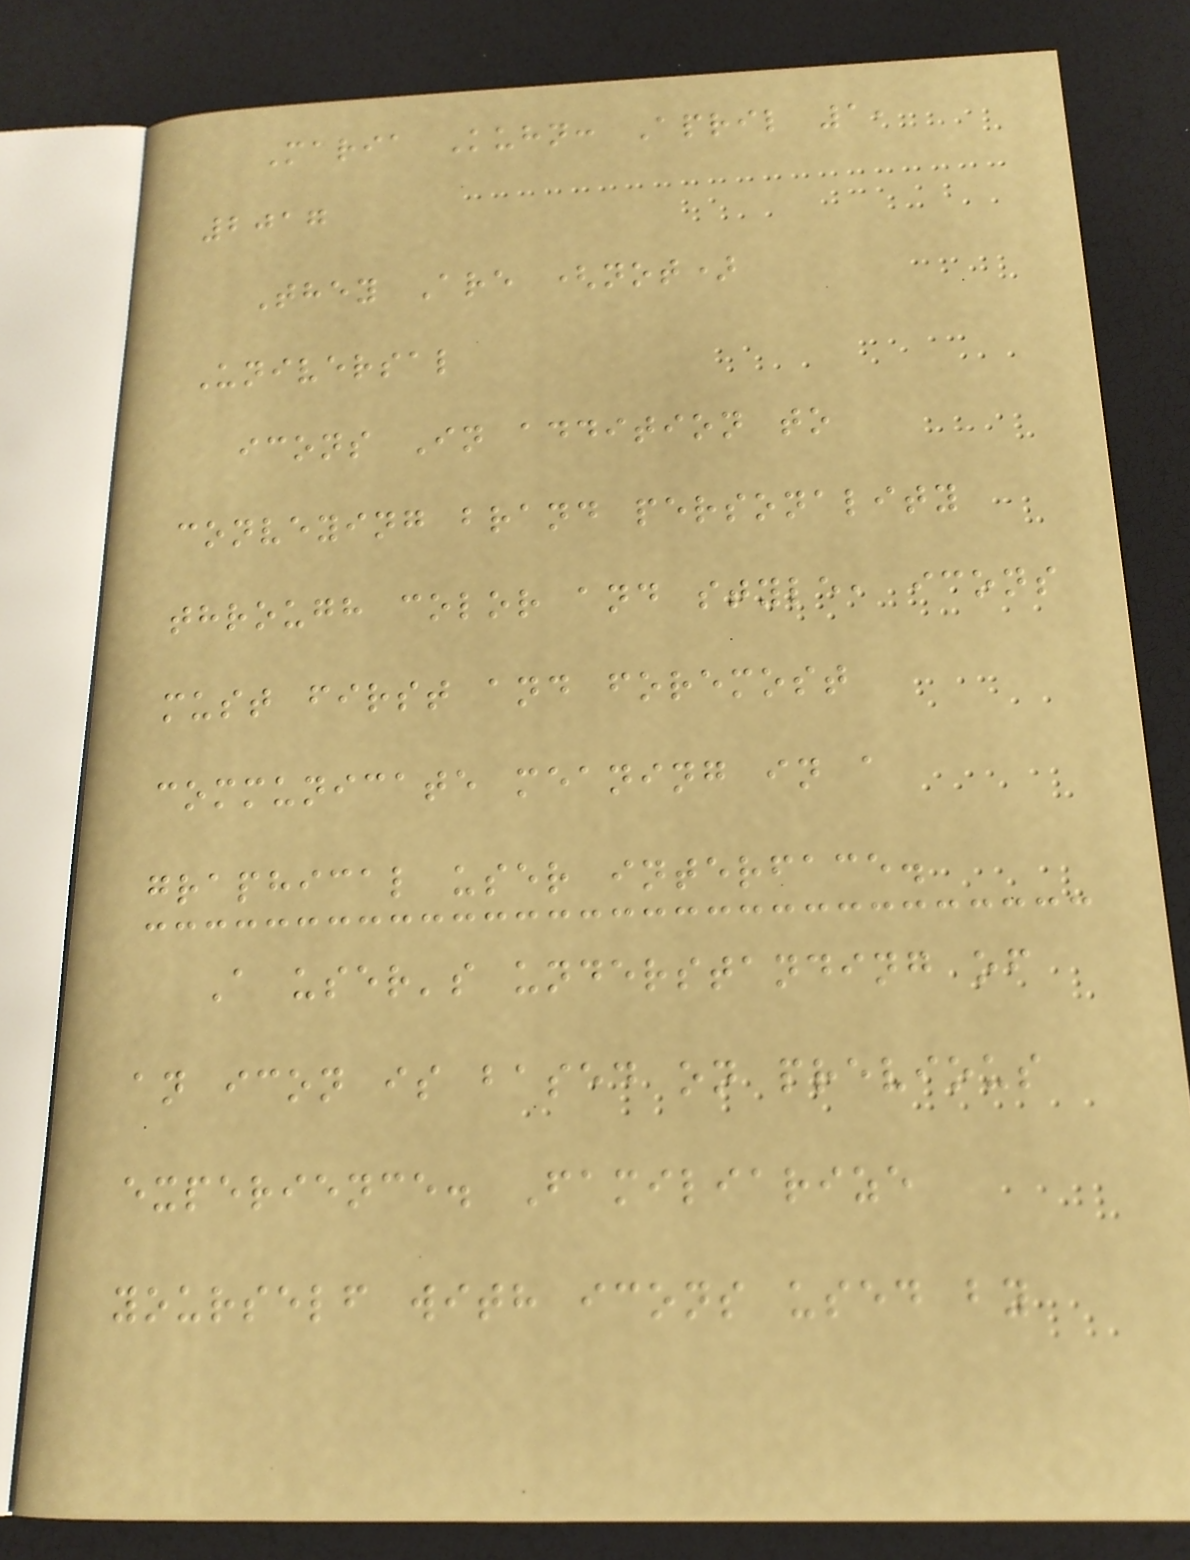Maria Kuhn: April 1,
2017
They Are (not)
Universal
icons In addition to
conveying brand personality
through color and style, icons
must first and foremost
communicate meaning in a
graphical user interface.
A user's understanding of
an icon is based on previous
experience. Familiarize
yourself with icons used by
